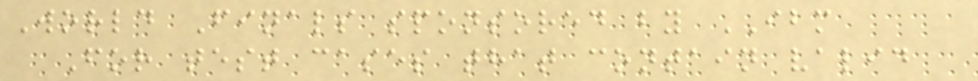World Finals sponsored by IBM
For test cases that contain valid
